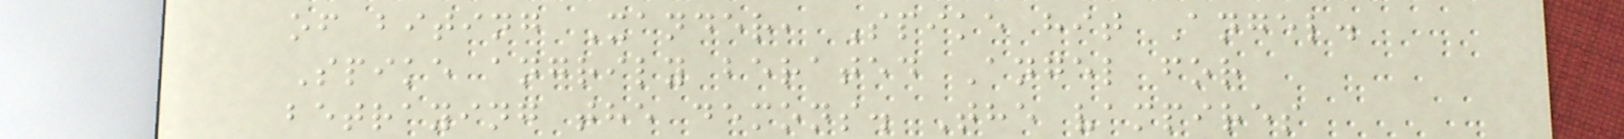of biting Xander, Spike hit Angel.
Spike angrily berated Angel for
betraying the demons. The vampires
